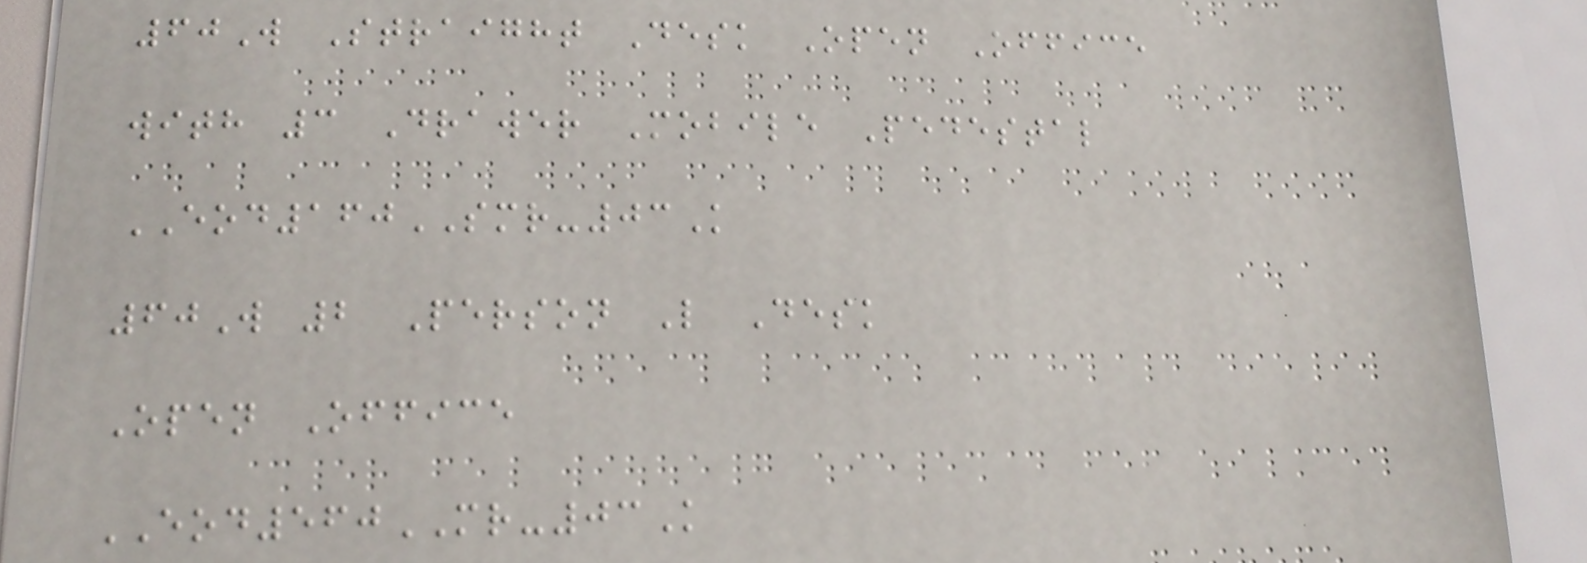60W Straight Desk Open Office
with 3 Drawer Mobile Pedestal
EOD160SMR-03K
60W 2 Person L Desk
Open Office
EOD560MR-03K
